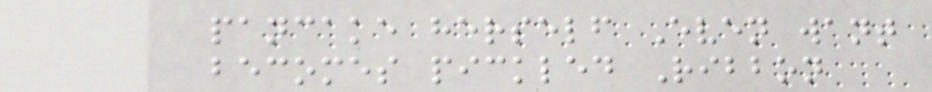pancake herself Even want
becomes pickled Ribbon
